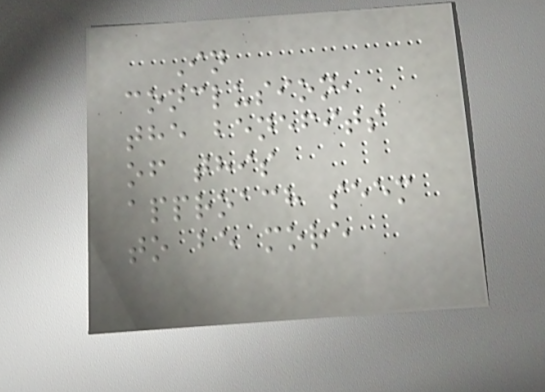In
conclusion,
the benefits
of this
approach seem
to be more
